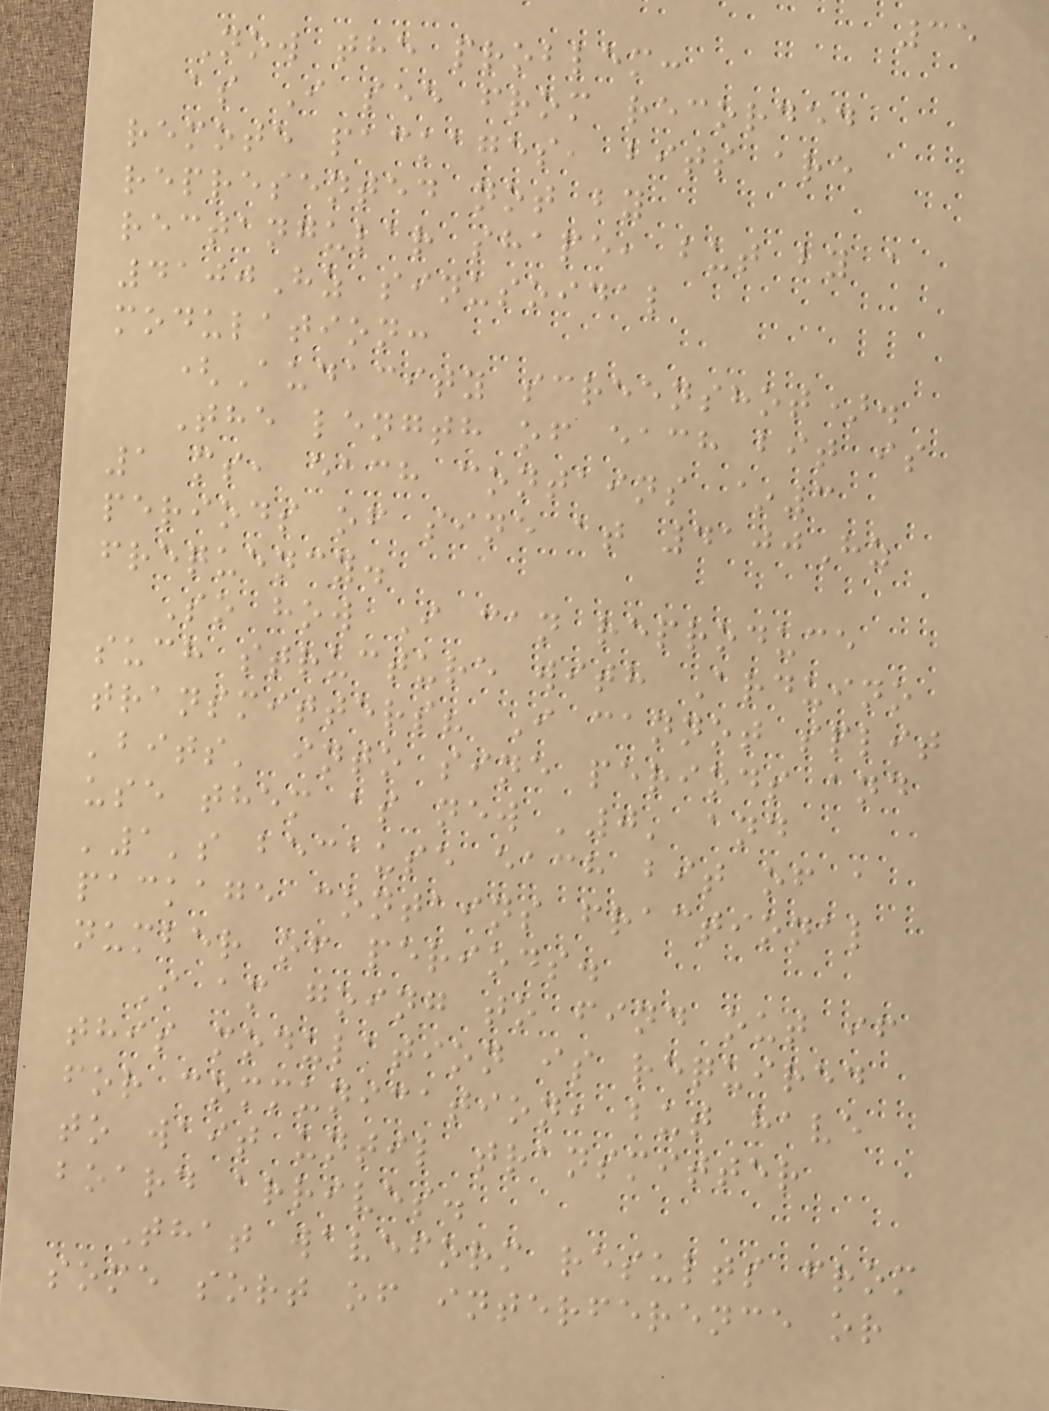35
Now the problem:
as I see from recorded
remote packages, bits are
represented not by
rectangular shape, but by a
4100Hz sinusoidal
modulation:
(Audacity screenshot).
The length of each bit is
1 ms, each contains ~3
periods of sine at 4100Hz
frequency.
So how I can reproduce
such structure with Arduino
transmitters? I cannot split
'bits' into sine periods and
use them as new '0' and
'1's because each bit of a
package contains fractional
number of periods.
I am going to find out if
this modulation is required
for communication, but have
to wait until transmitter
board arrives.
That waveform results from
some sort of interference or
